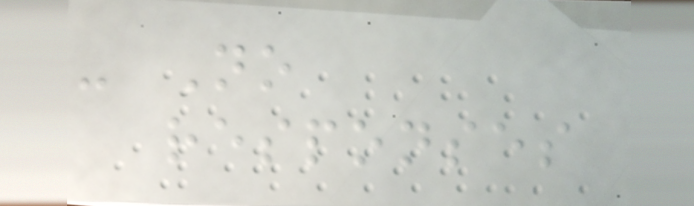- No
responses
